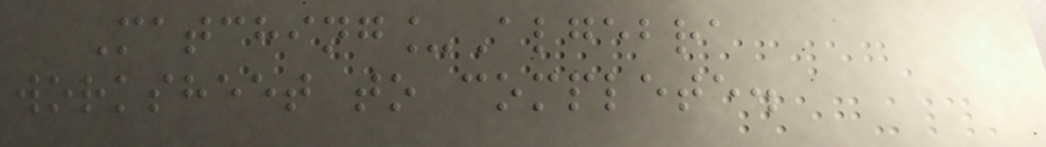Matching_Algebra
worksheet to complete.
